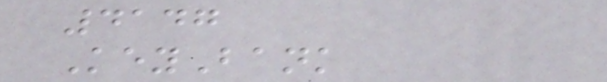4147
KeyBank
